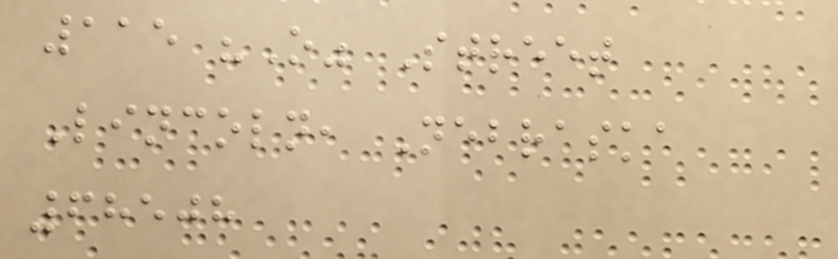115 "O" Street
Lincoln, Nebraska
68508
